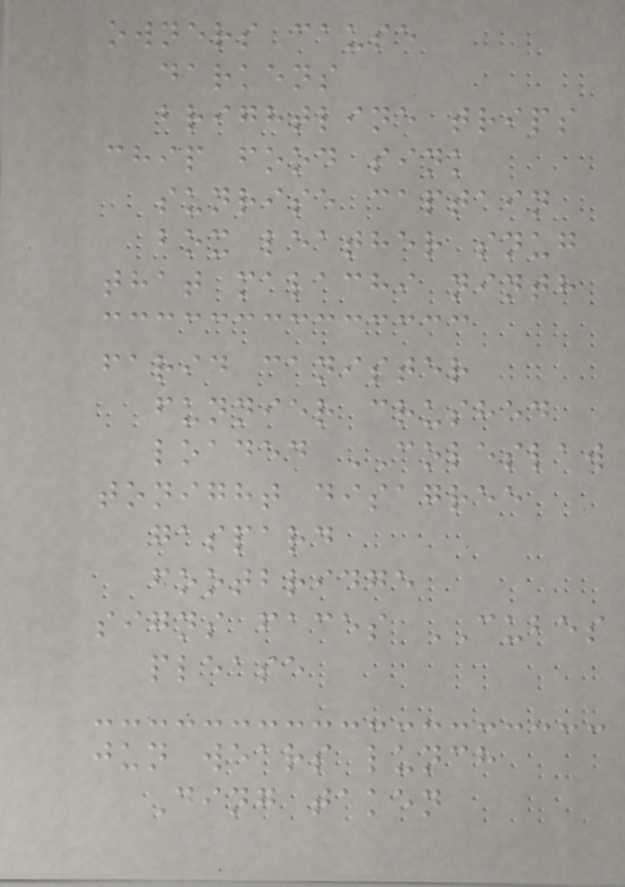owners cause
darkens
brightline trips
chip food sink
sunrise captain
box leather snug
that malachi ninth
farid canister
funnier crushed
loaded COLESLAW
tonight disagree
gaspard
footbridge
signs faces CUBES
please
jun wears lunch
Ding taken
